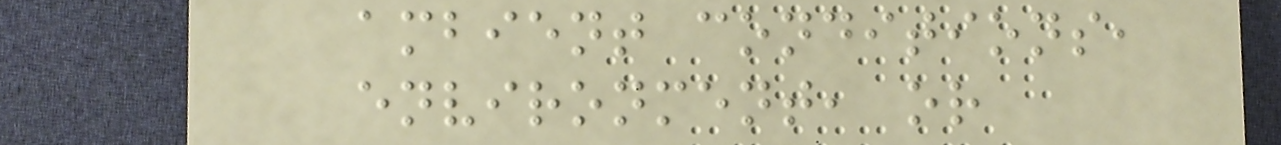ambient conditions,
environment, or
